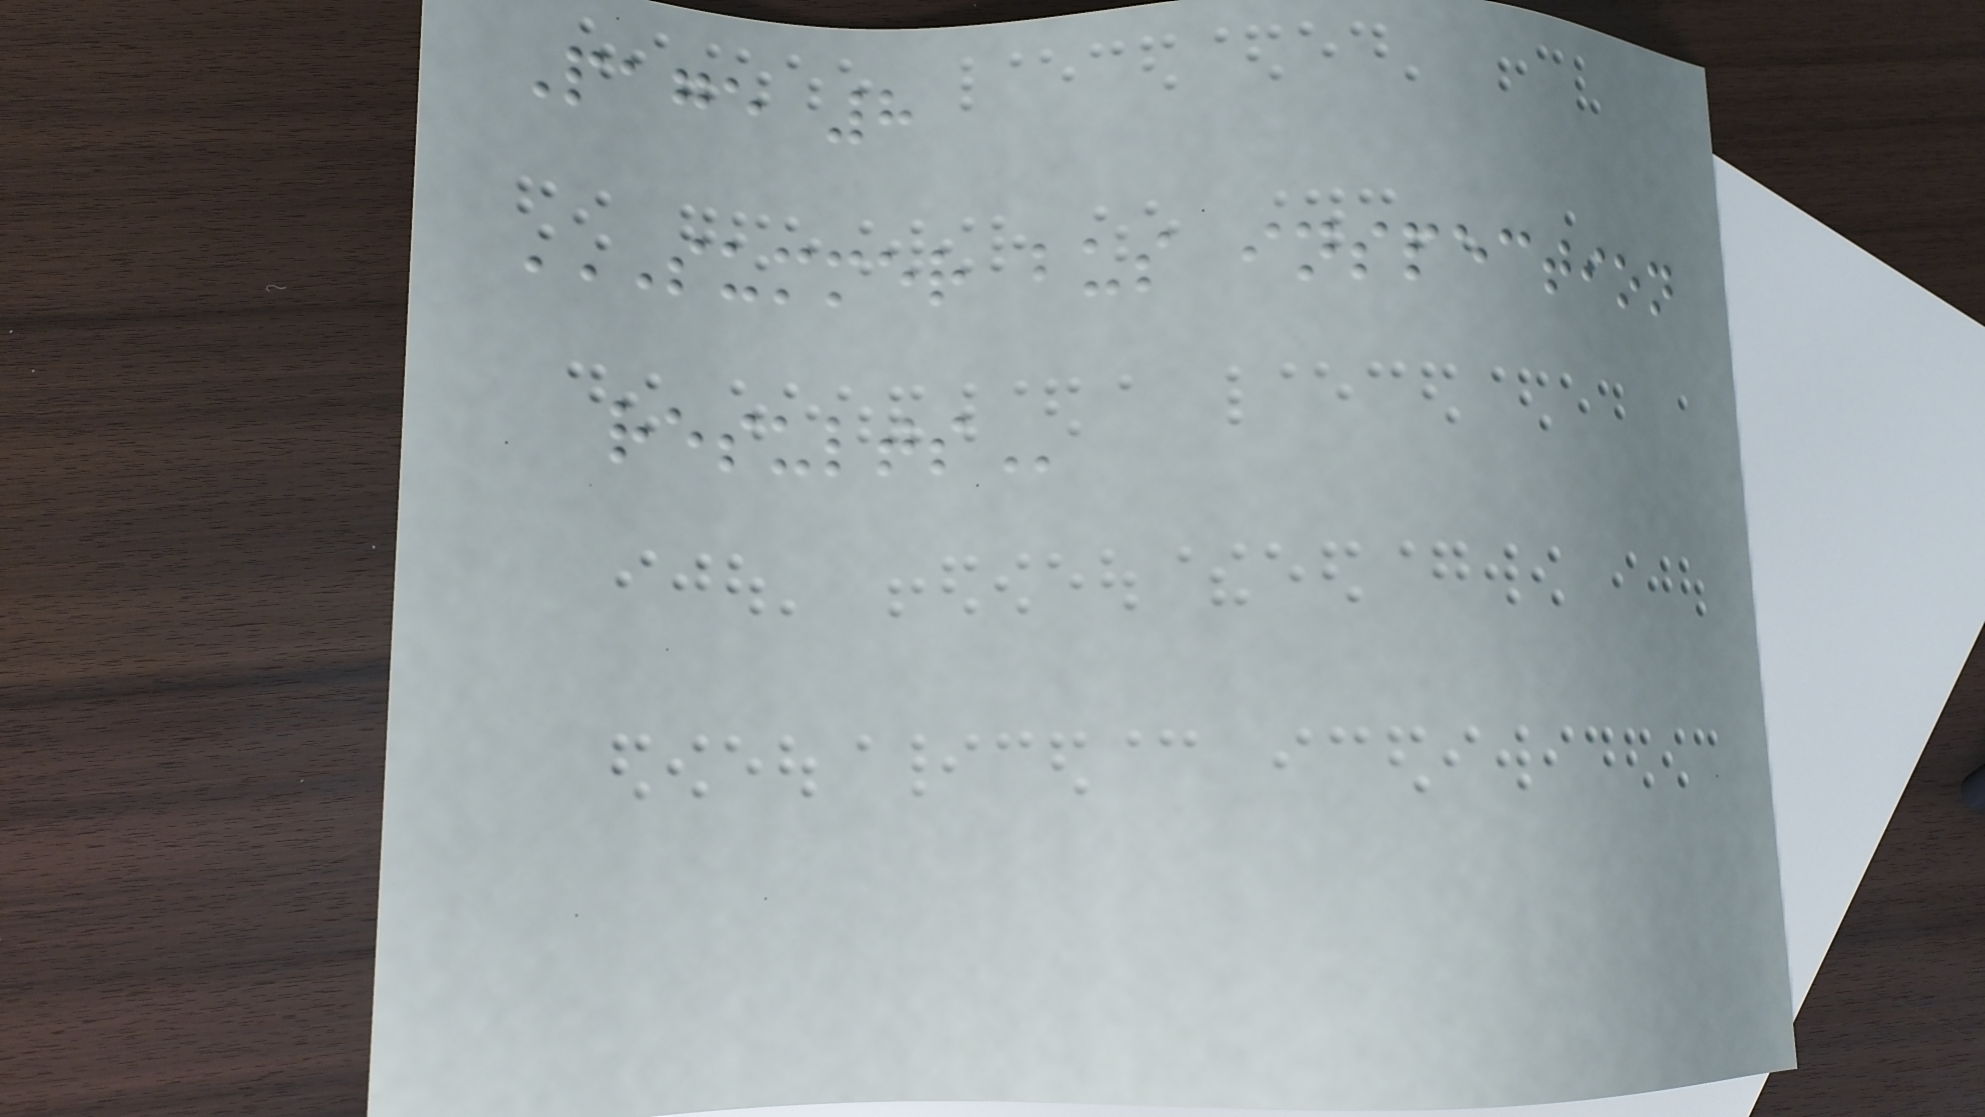Page 8
SUMMER BUS INSPECTION
RESULTS
